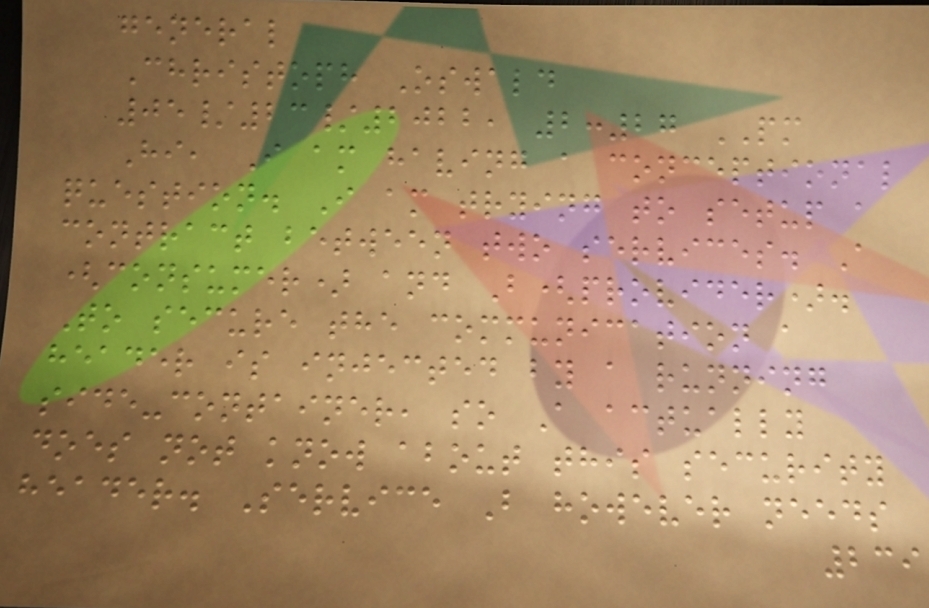general
Christoph Oswald
05/23/2022, 2:27 PM
Hi, I am having a conceptional
question. I am trying to setup a
contract between two services. A
(consumer) and B(provider).
To secure the communication a
header is injected by a running
side-container, so A actually
does not know about this security
header. Service B however needs
239
